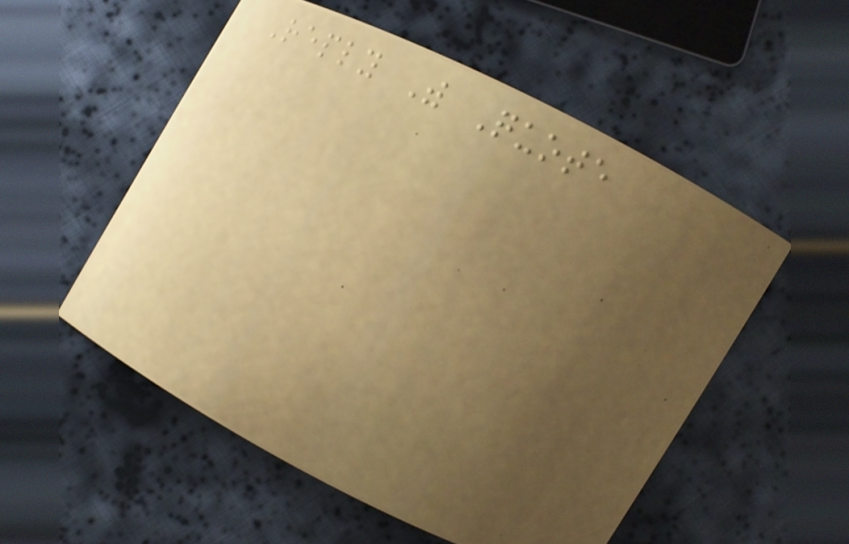Reply With Quote
